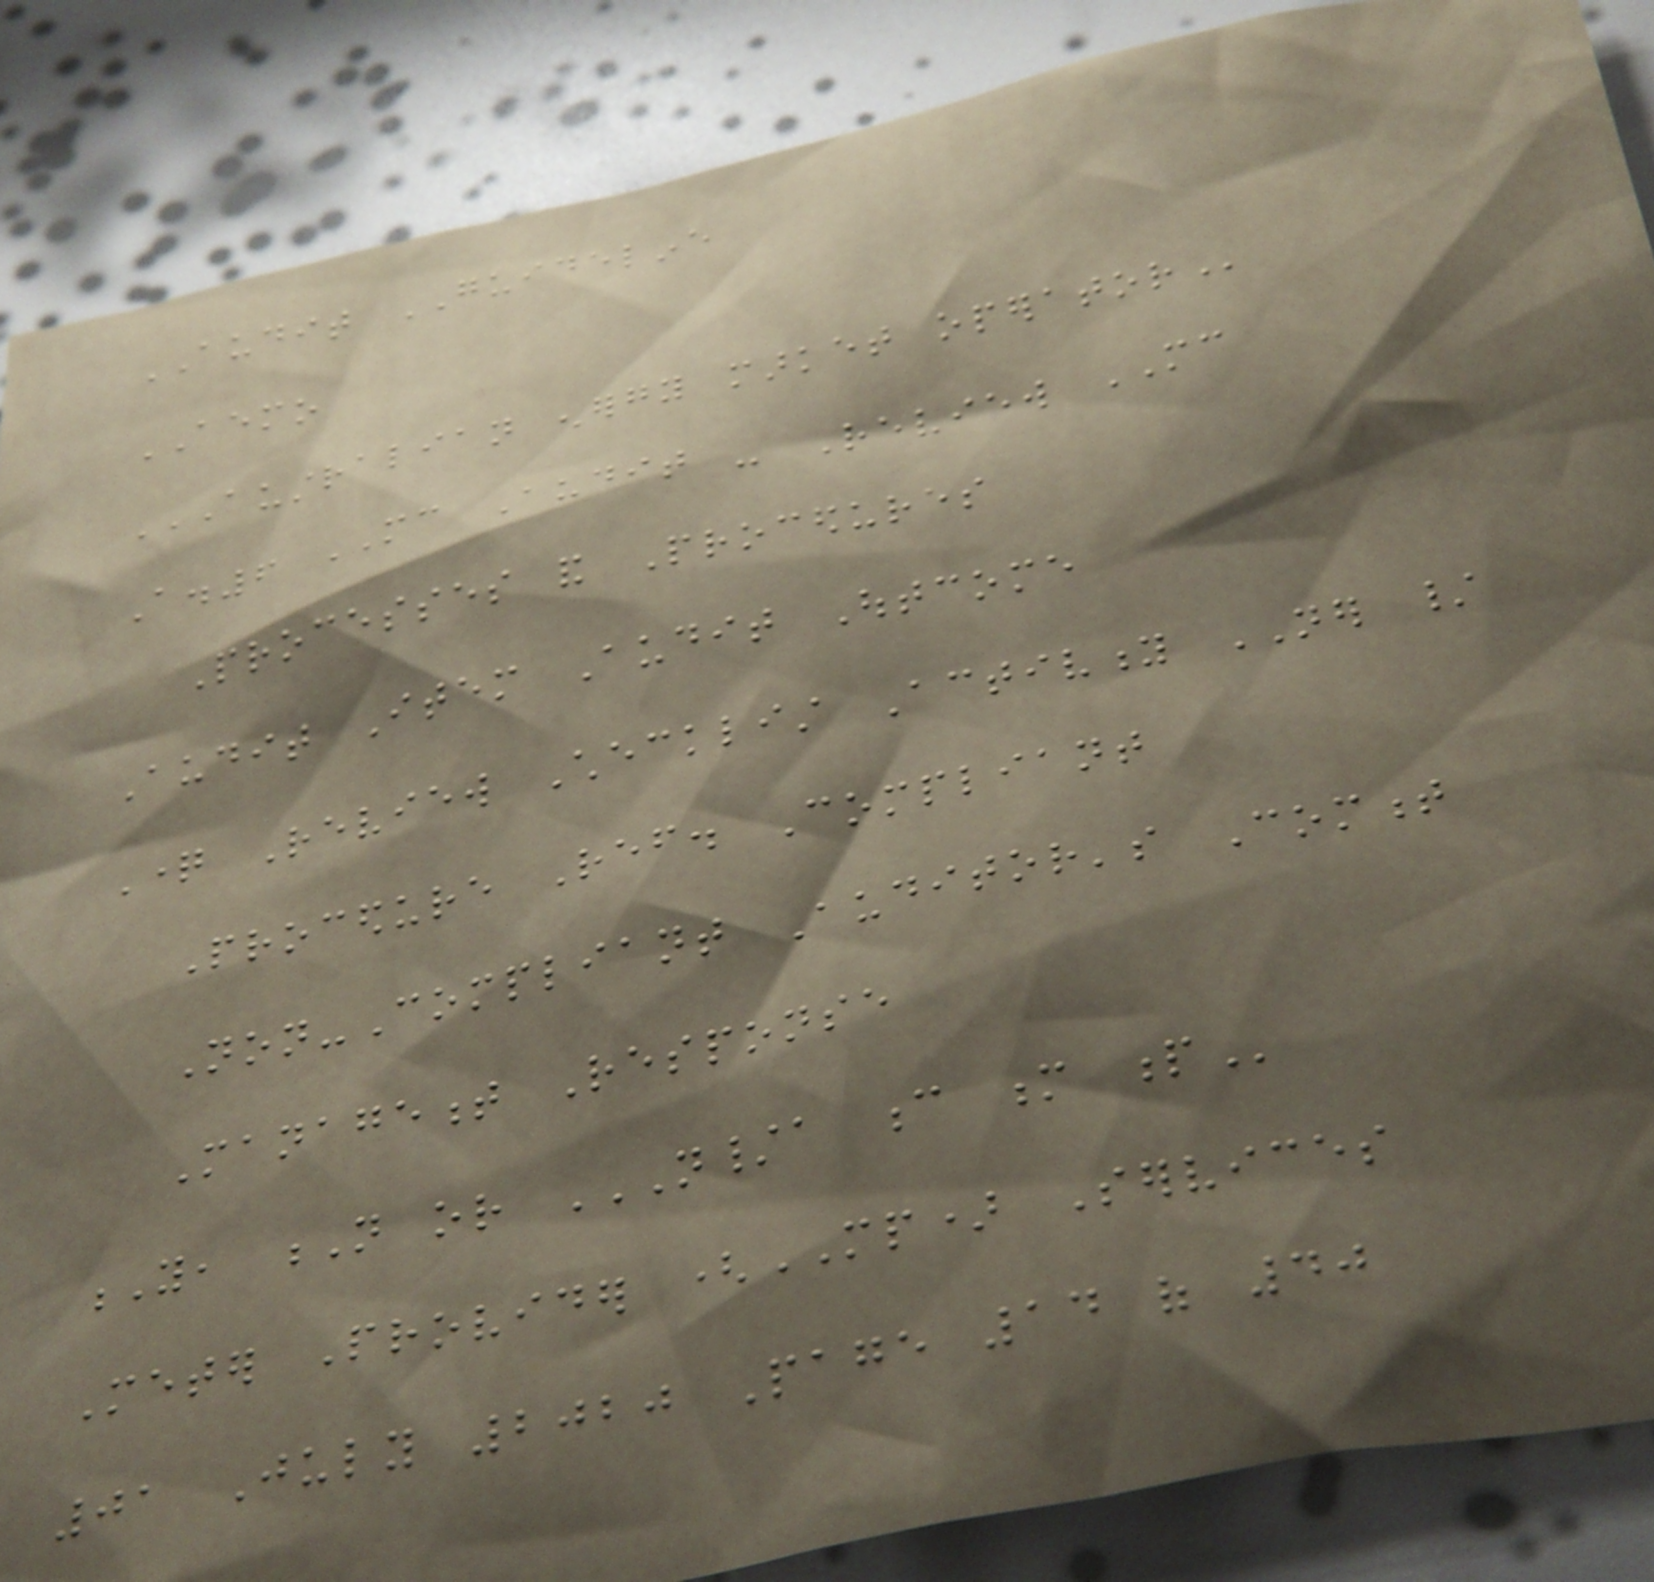AUDIT GUIDELINE
AEMO
AUSTRALIAN ENERGY MARKET OPERATOR
A.6 MC Audit - Review MC
Processes and Procedures
Audit Item Audit Outcome
Question Review Checklist Activity NER /
Procedure Ref. Compliant
Non-Compliant Auditor's Comment
Management Response
Y, N or N/A C M P
Meter Provider (MP) Services
01 July 2020 Page 14 of 40
